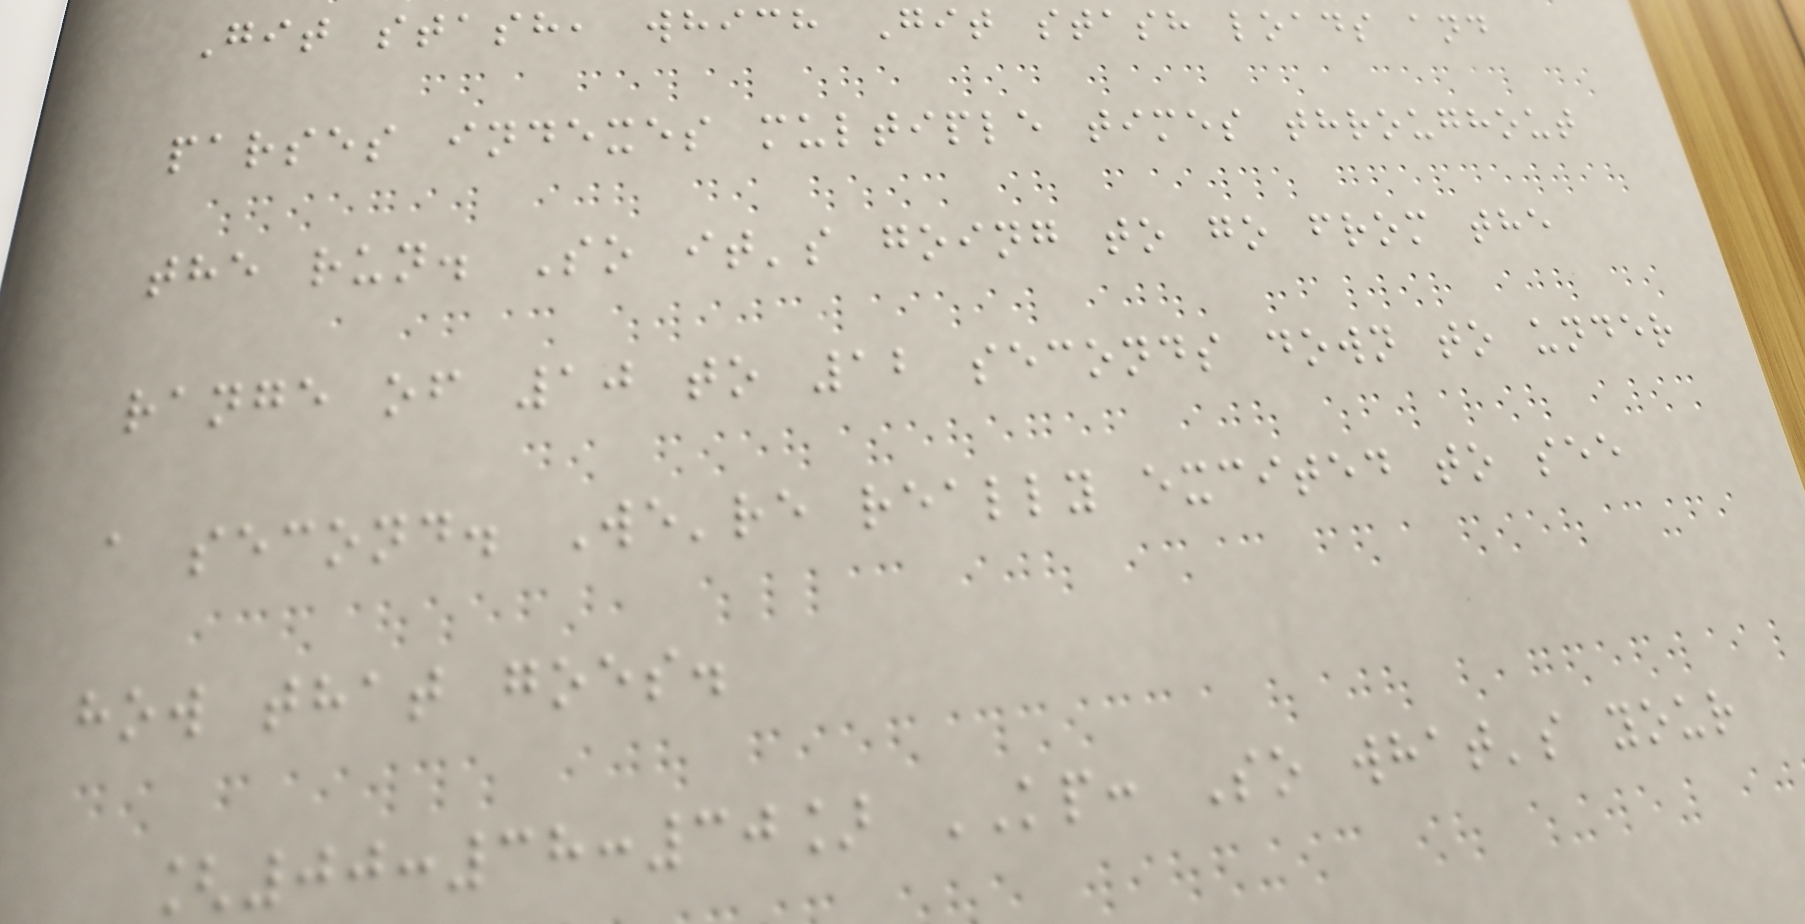Git stash, which Git stash loads and
parses indexes multiple times throughout
the run. So it's going to go from the
range of 10 to 12 seconds down to under
a second. We're really excited to see
how that goes.
[00:38:30] KP: So what's your
